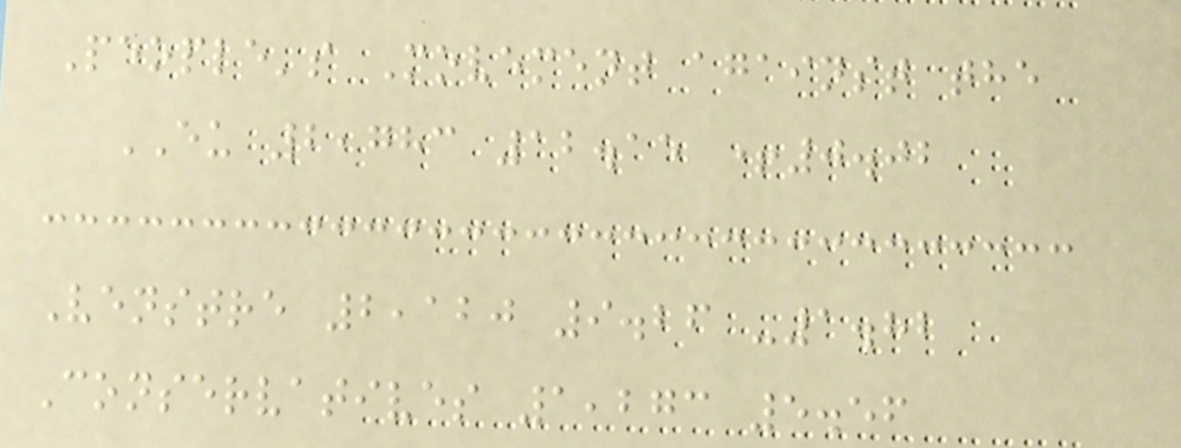People's Movement against the
EU 2,783 12.15 +0.02
Venstre 2,120 9.26 -1.82
Conservatives 1,273 5.56
